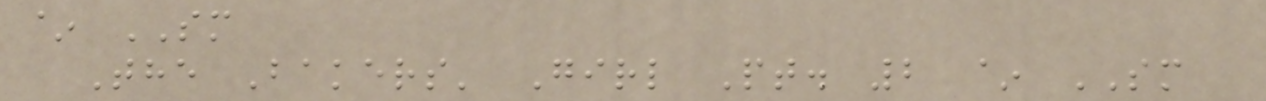~ SM
The Bakers' Girl Pt. 2 ~ SM
